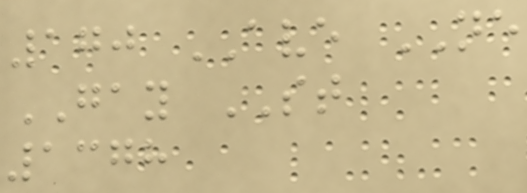170 AVE NE
GAY ST
1378
